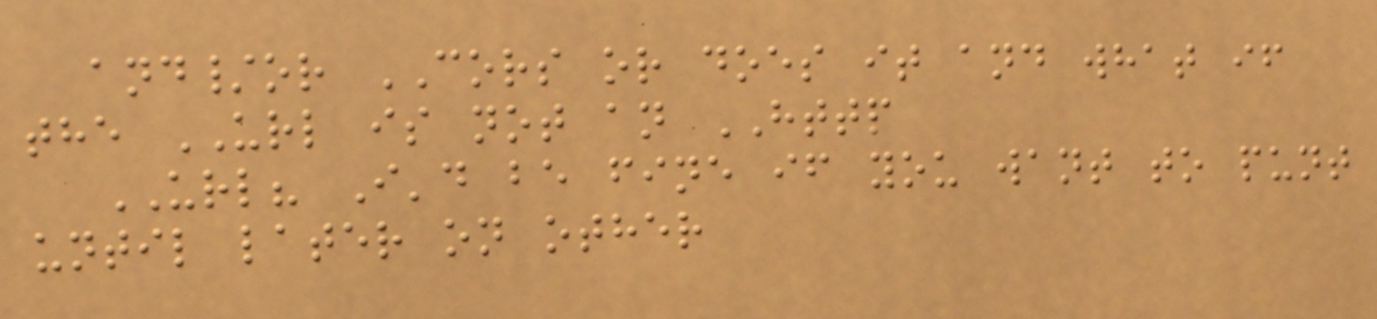and/or CORS or does it and what if
the URL is not an HTTP
URL? I'd be fine if you want to punt
until later on other
